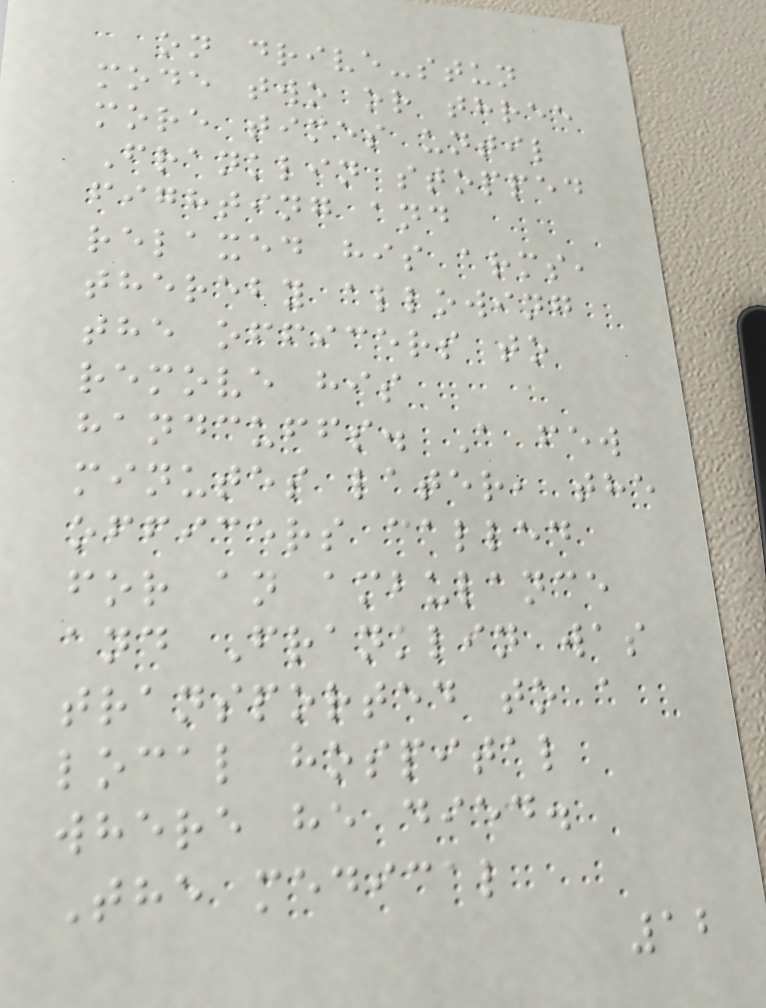on drive-stun
mode two or three
more times until
Franklin stopped
fighting and
relaxed his arms,
thereby allowing
the officers to
remove his
handcuffs. A few
minutes later, the
officers called
for an ambulance
and Franklin was
transported to a
local hospital
where he died.
The medical
12
